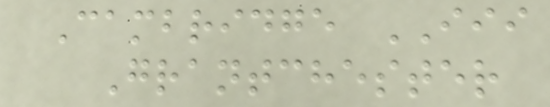Cambridge III
Grantchester
